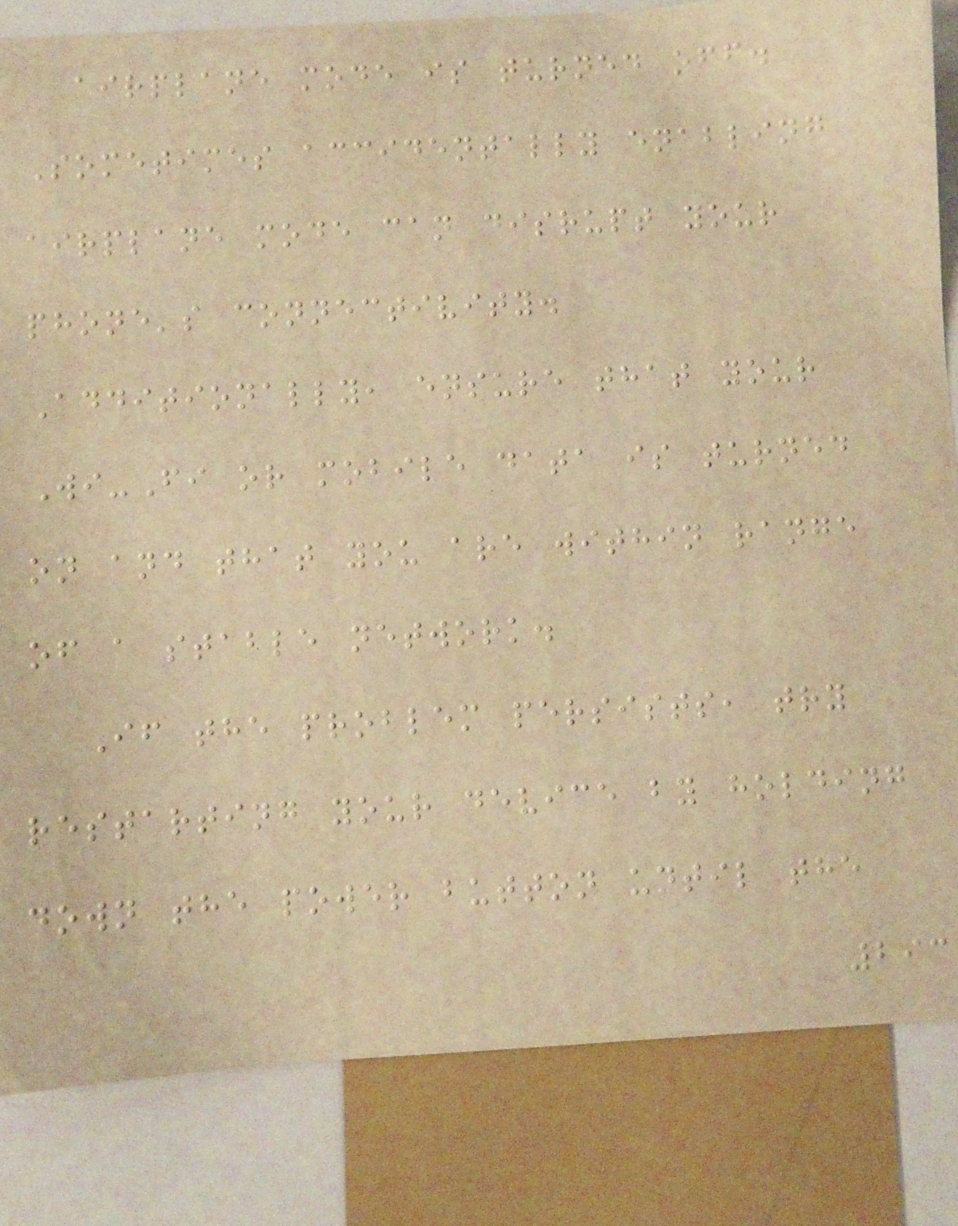airplane mode is turned off.
Sometimes accidentally enabling
airplane mode can disrupt your
phone's connectivity.
Additionally, ensure that your
Wi-Fi or mobile data is turned
on and that you are within range
of a stable network.
If the problem persists, try
restarting your device by holding
down the power button until the
293
